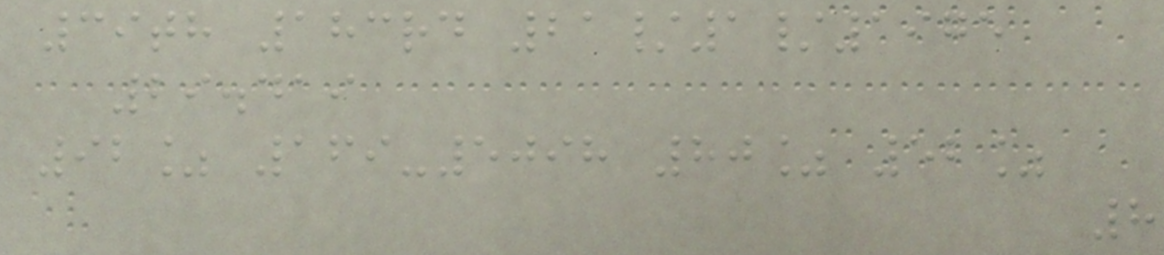39th 183rd 21/1/1975
29.419
92% 169-5098 80% 52%
8
